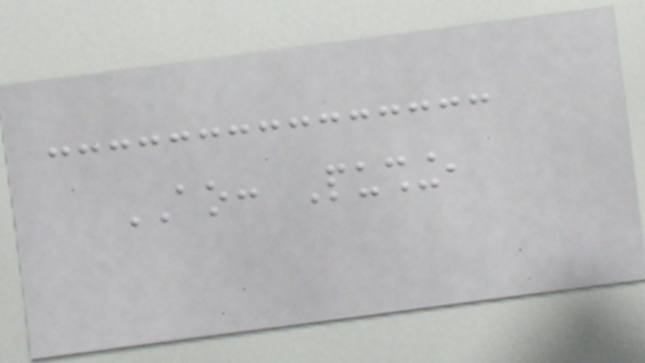AO: Pushing,
